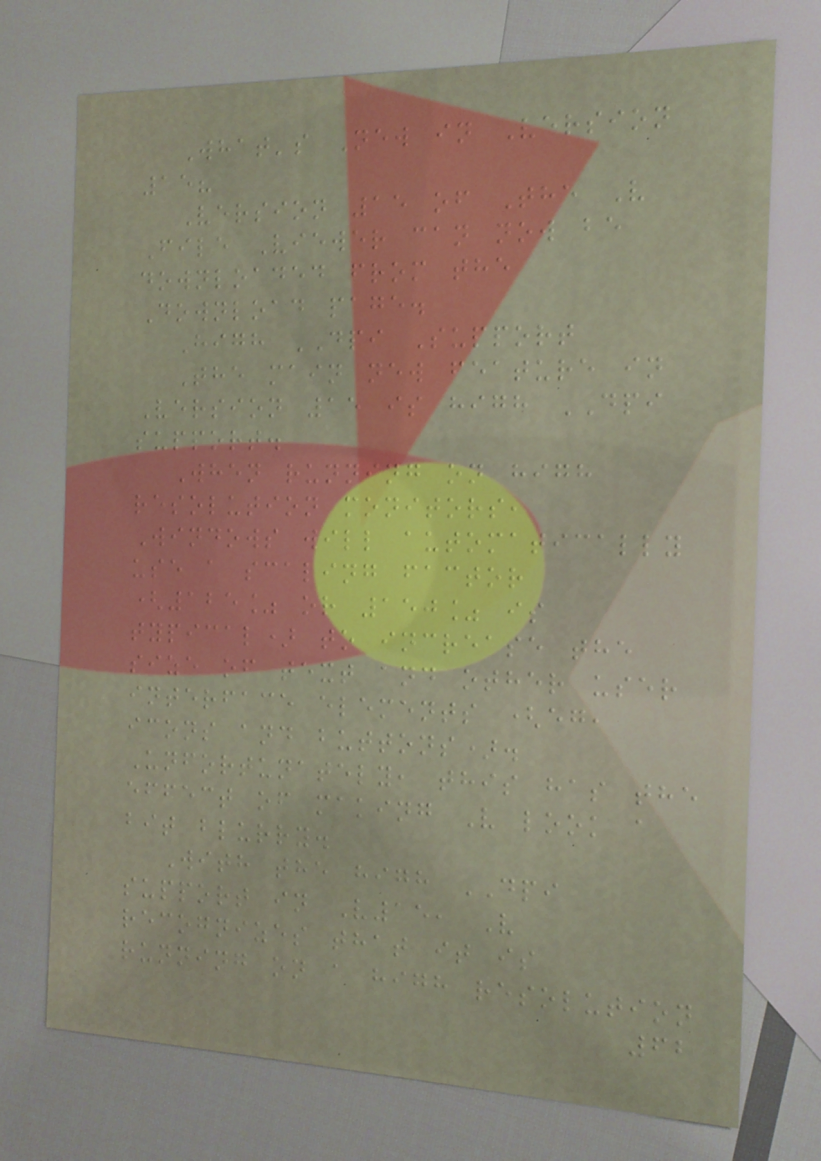What's New in Version
15?
Version 15 of The V
File Viewer can now be
downloaded from the
Download page.
High DPI Support
The main new feature in
Version 15 is high DPI
support.
When running on high
resolution monitors,
Windows will automatically
use a scaling factor
(125% or 150% is
typical) to increase the
size of text and other user
interface elements (eg,
icons and buttons).
Unfortunately, this has the
effect of making V look a
bit blurry.
With the high DPI
support in V15, V
recognizes that it is
running on a high resolution
62
